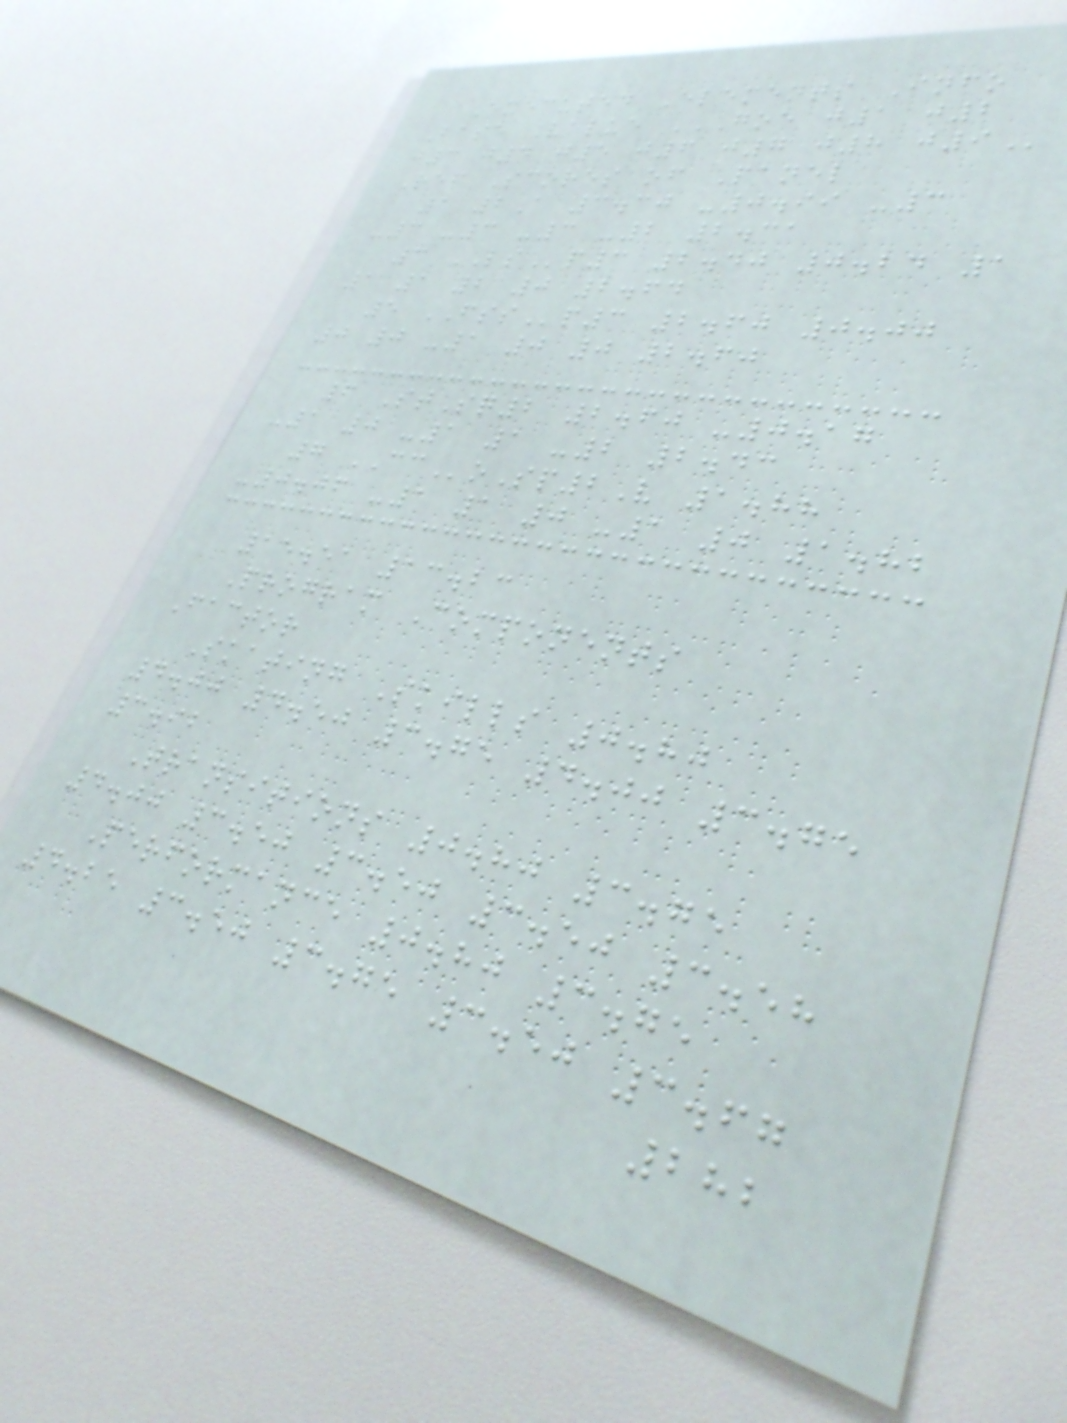Executed Elements Info
Base Value GOE J1 J2
J3 J4 J5 J6 J7 J8 J9
Ref Scores of Panel
1 2A 3.30 -0.99 -3
-3 -3 -3 -2 2.31
3 LSp3 2.40 0.24 1
1 1 2 0 2.64
5 FSSp3 2.60 0.00
0 0 -1 0 0 2.60
6 StSq2 2.60 -0.17
-1 0 -1 1 -2 2.43
7 CCoSp2V 1.88
-0.06 -1 1 0 -1 0 1.82
15.51 13.23
Program Components
Factor
Skating Skills 0.80
4.00 4.50 3.75 4.00 3.75
3.92
Transitions 0.80 3.75
4.00 3.50 3.50 3.50 3.58
Performance 0.80 3.75
4.25 3.50 3.75 3.50 3.67
282
